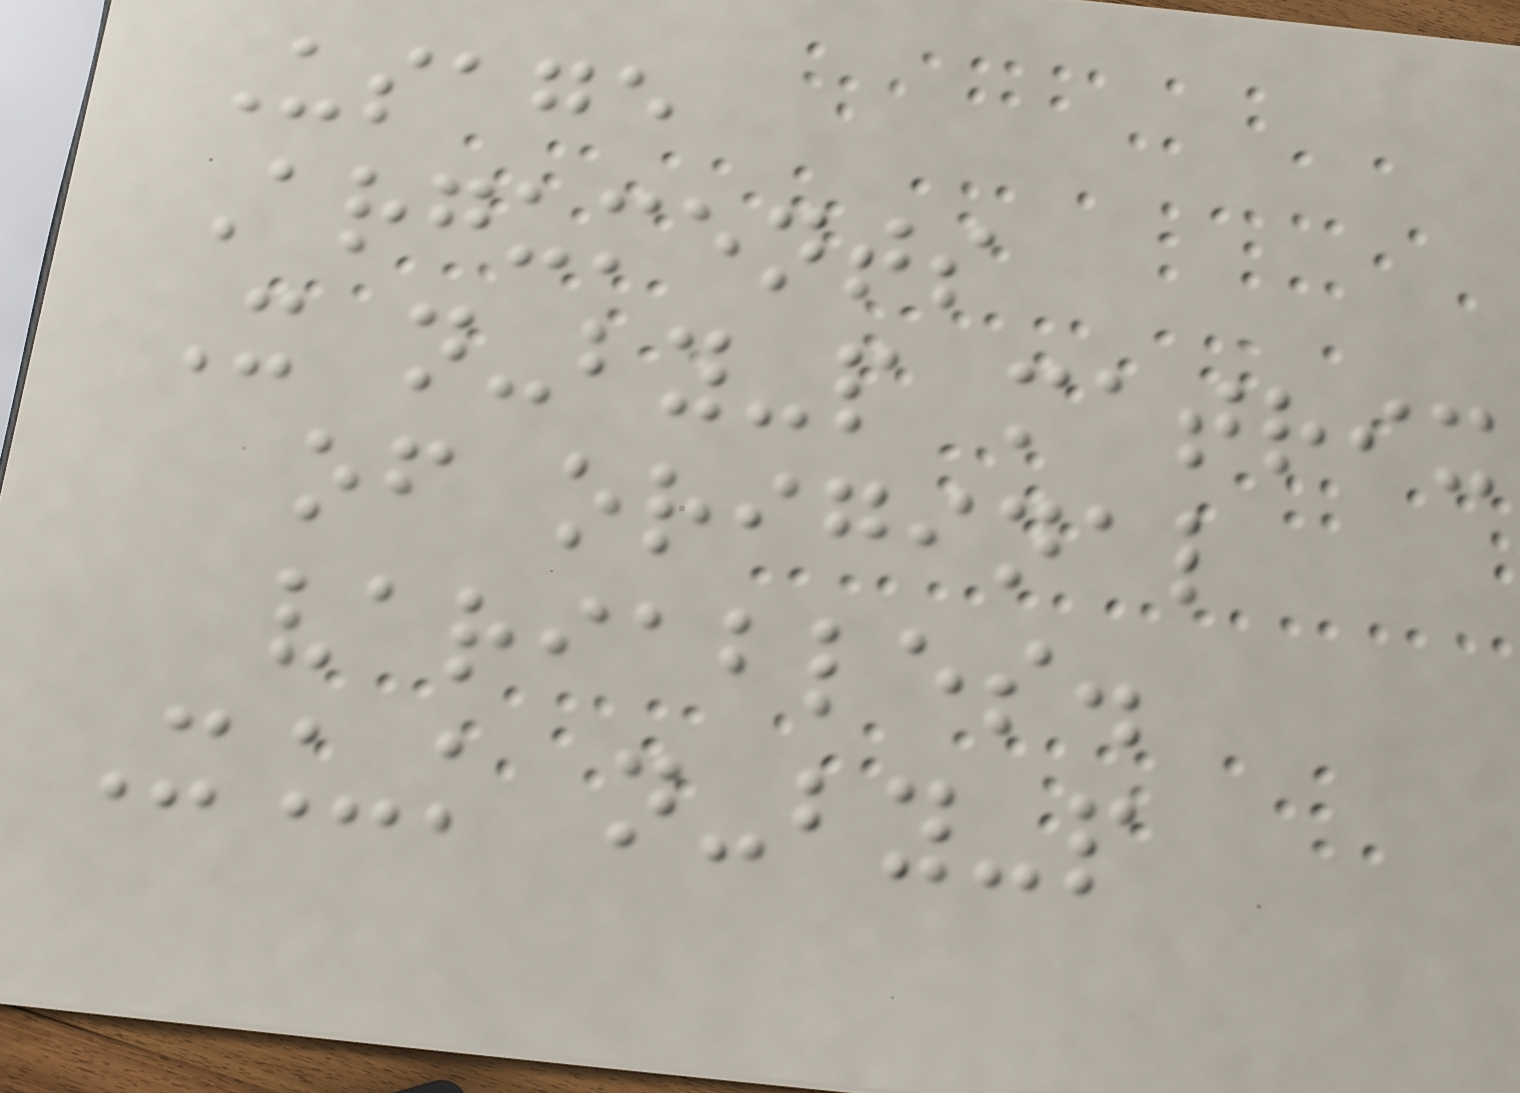Usage
Arguments
X n-by-p matrix
of original
variables.
X_k n-by-p
